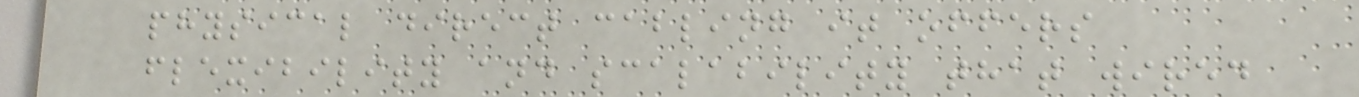physical direct cabling it offers
flexibility and scalability that wired
